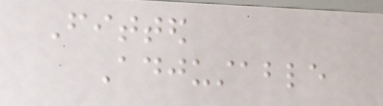Fitted
Adjustable
